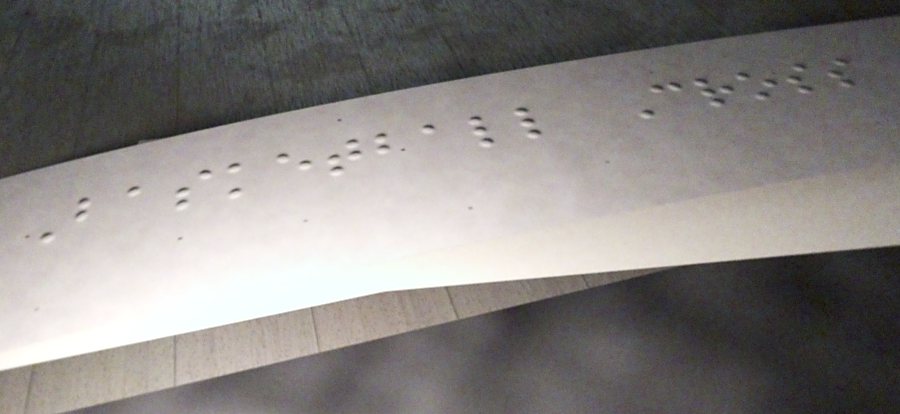Basketball Cross
